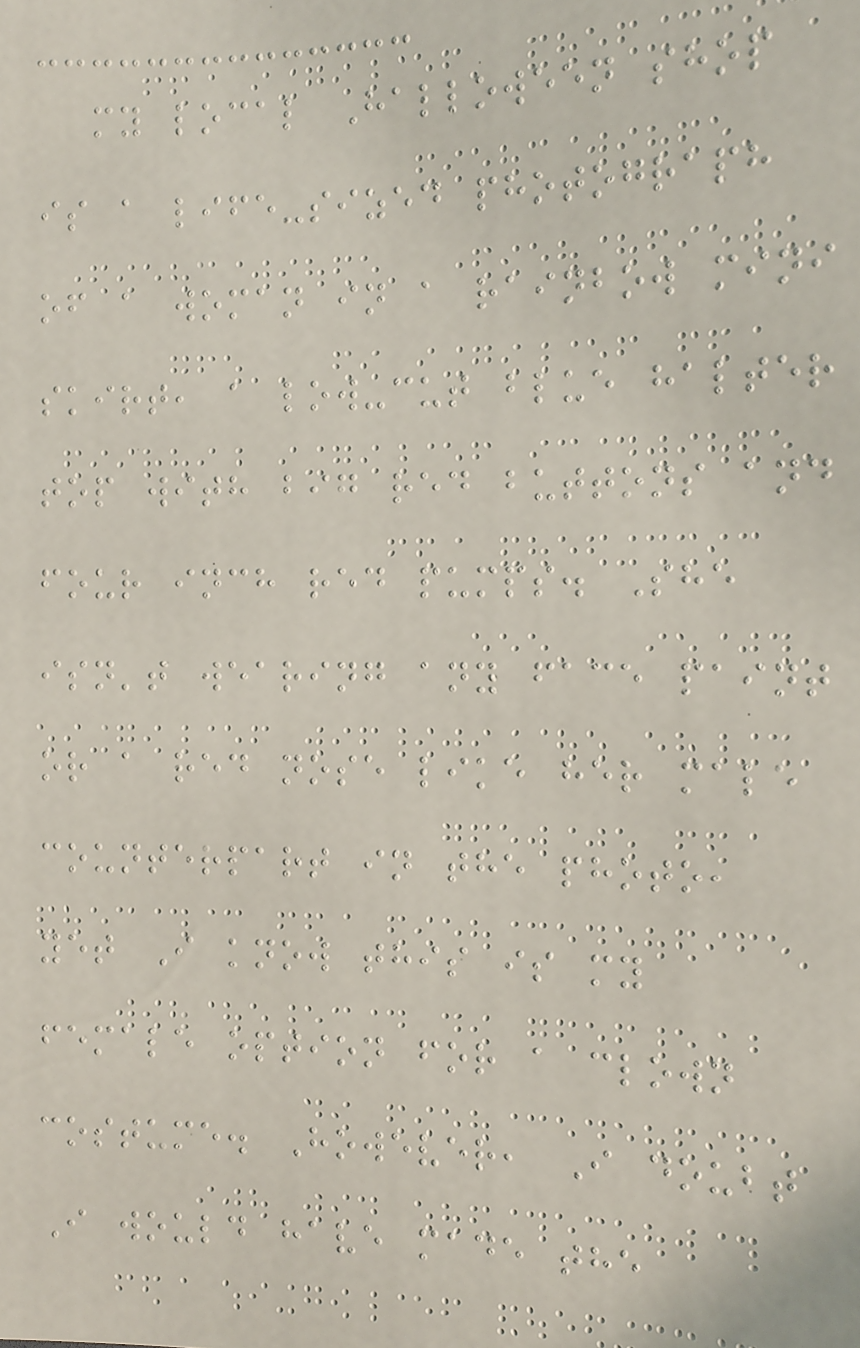my local Halloween shop
is a life-sized photograph
of a woman in a rainbow mini
skirt, a low-cut blue halter
top with big red buttons and
four inch red pumps. She
isn't wearing any face paint
or a red nose like her male
counterpart in the photo,
yet I know this is my
female option for a clown
costume. However, I doubt
I would have made the
